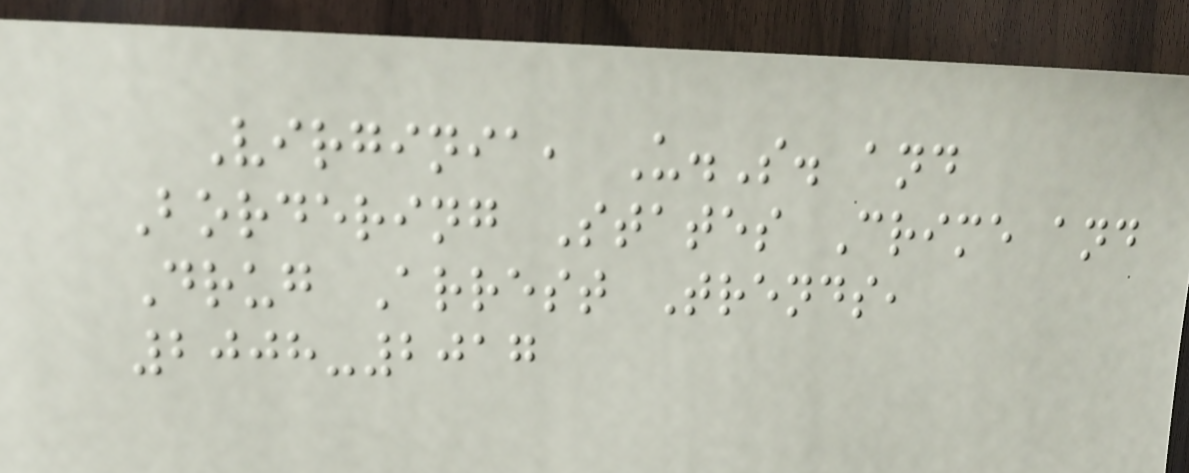Virginia, U.S. and
Bordering States Crime and
Drug Arrest Trends,
2008-2017
